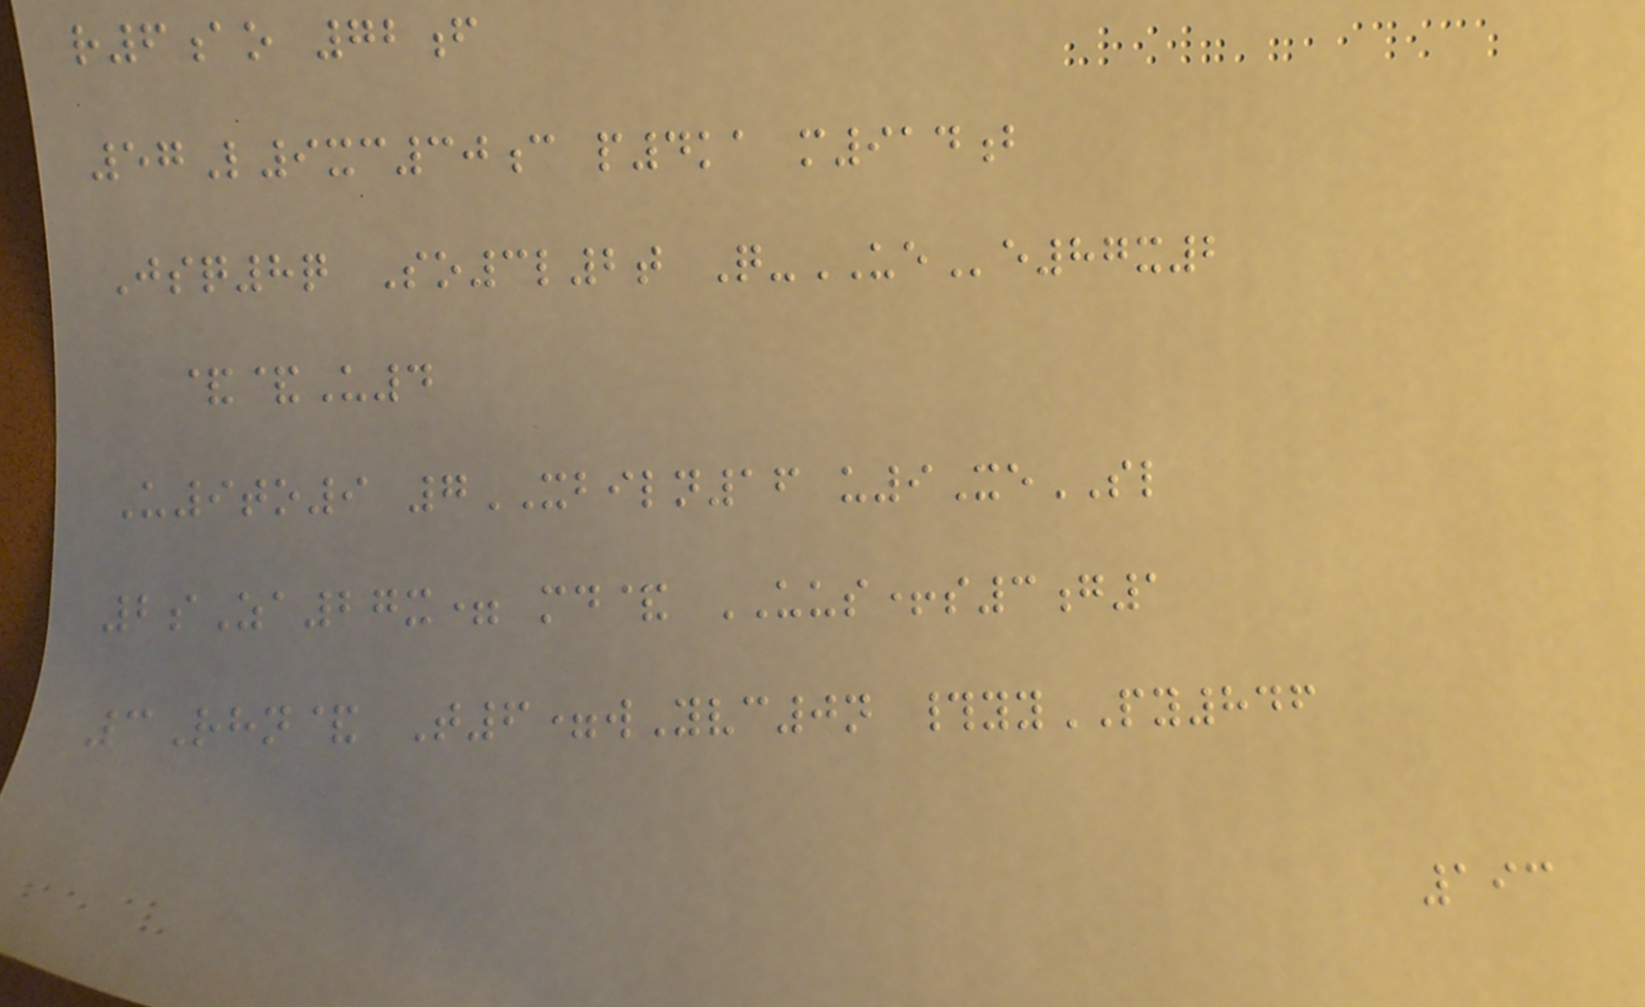r6ao 72f
57L9xc30c p4ka m914b
Jsq8q So3l2t Q-UEe87x2
&&U4
U9to9 7XBILN16 u9XeSL
2sZa27x= md& UUS+s3g1
3Rhn& T6=wYvc0n #yyPY846
193
